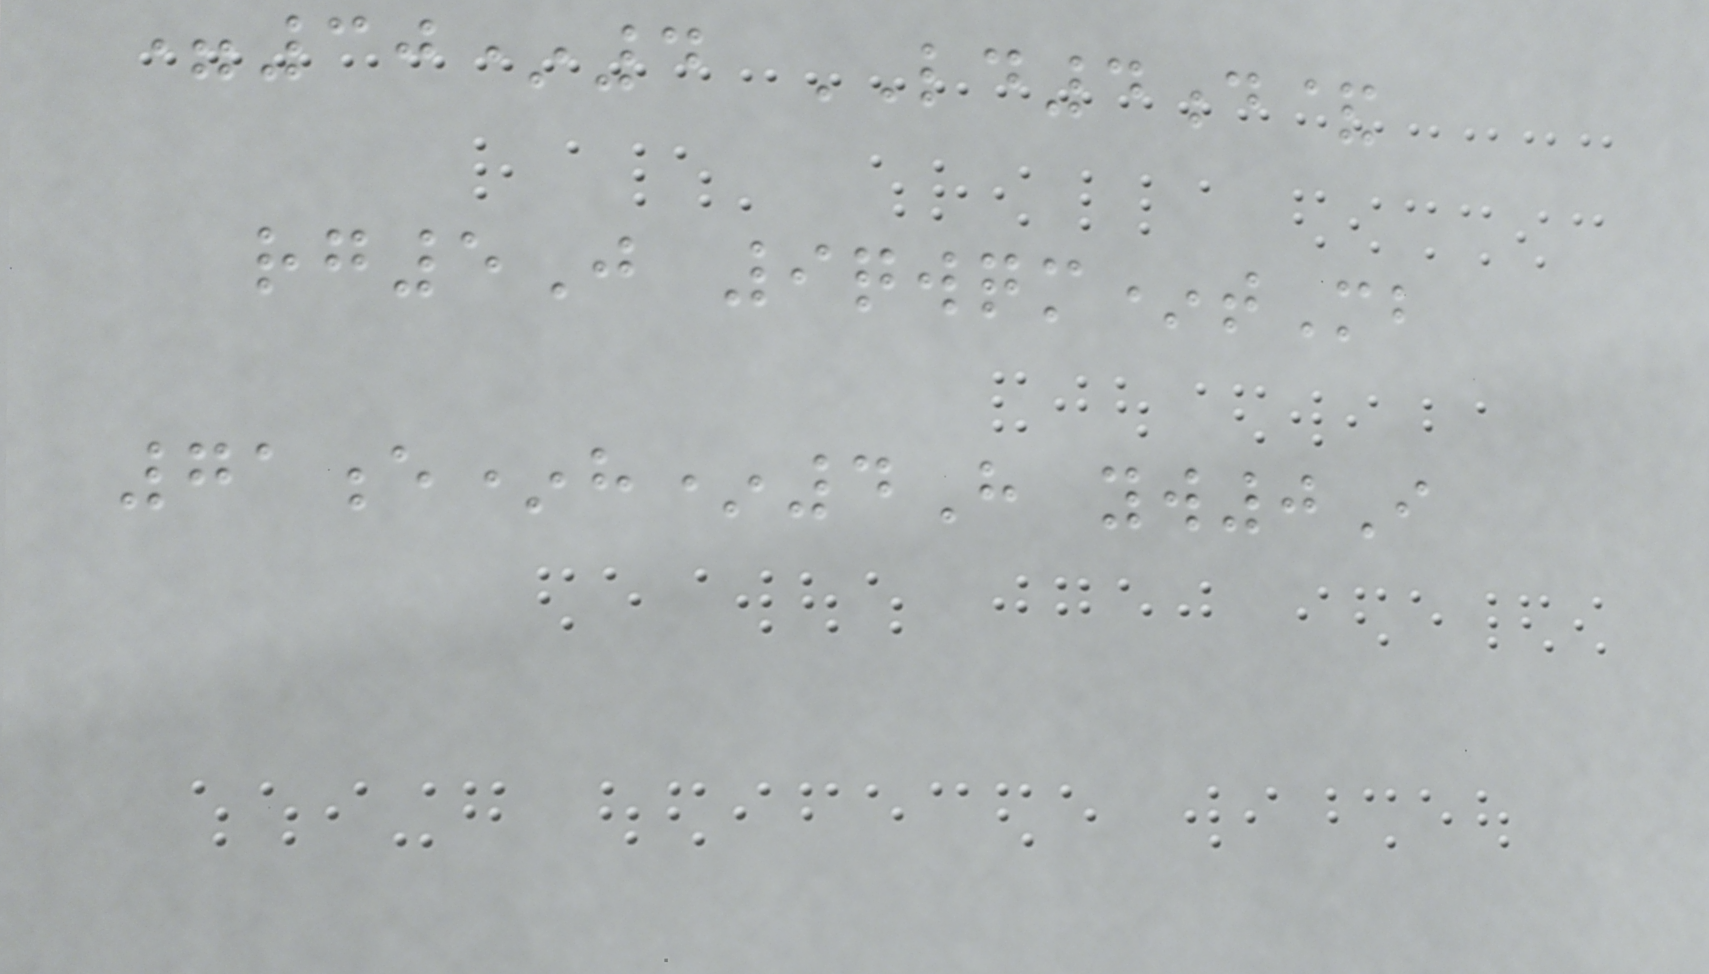=30*4 LD4d&
rg5J 9qwqm*tMb
71e*h*4H yw0I
